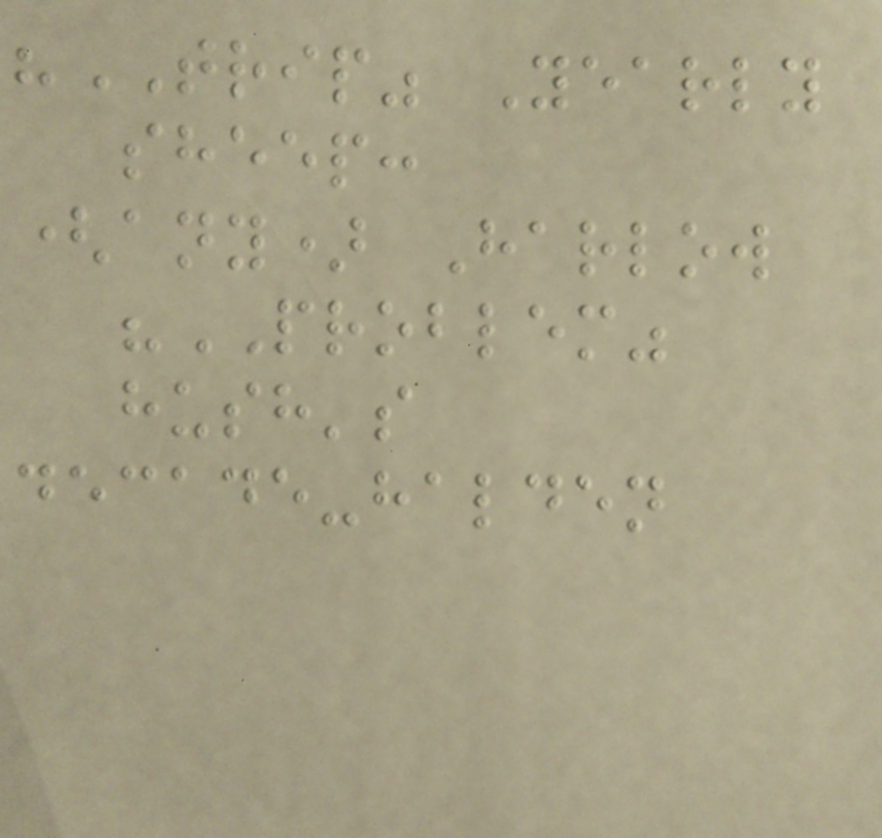"TRIP" Yearly
sheep:
(any) Harlow
"PROBLEM"
hush's
decade-halden
